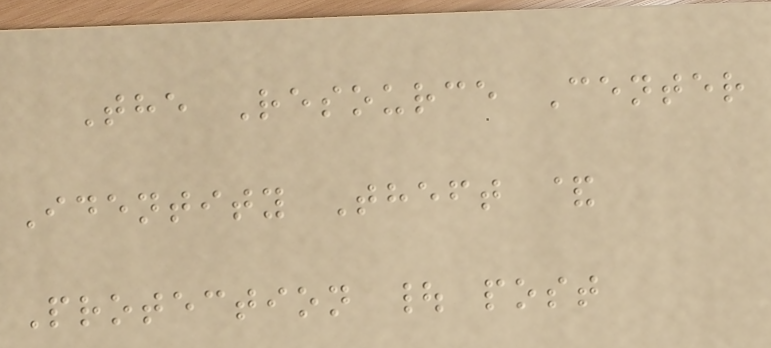The Resource Center
Identity Theft &
Protection | post
